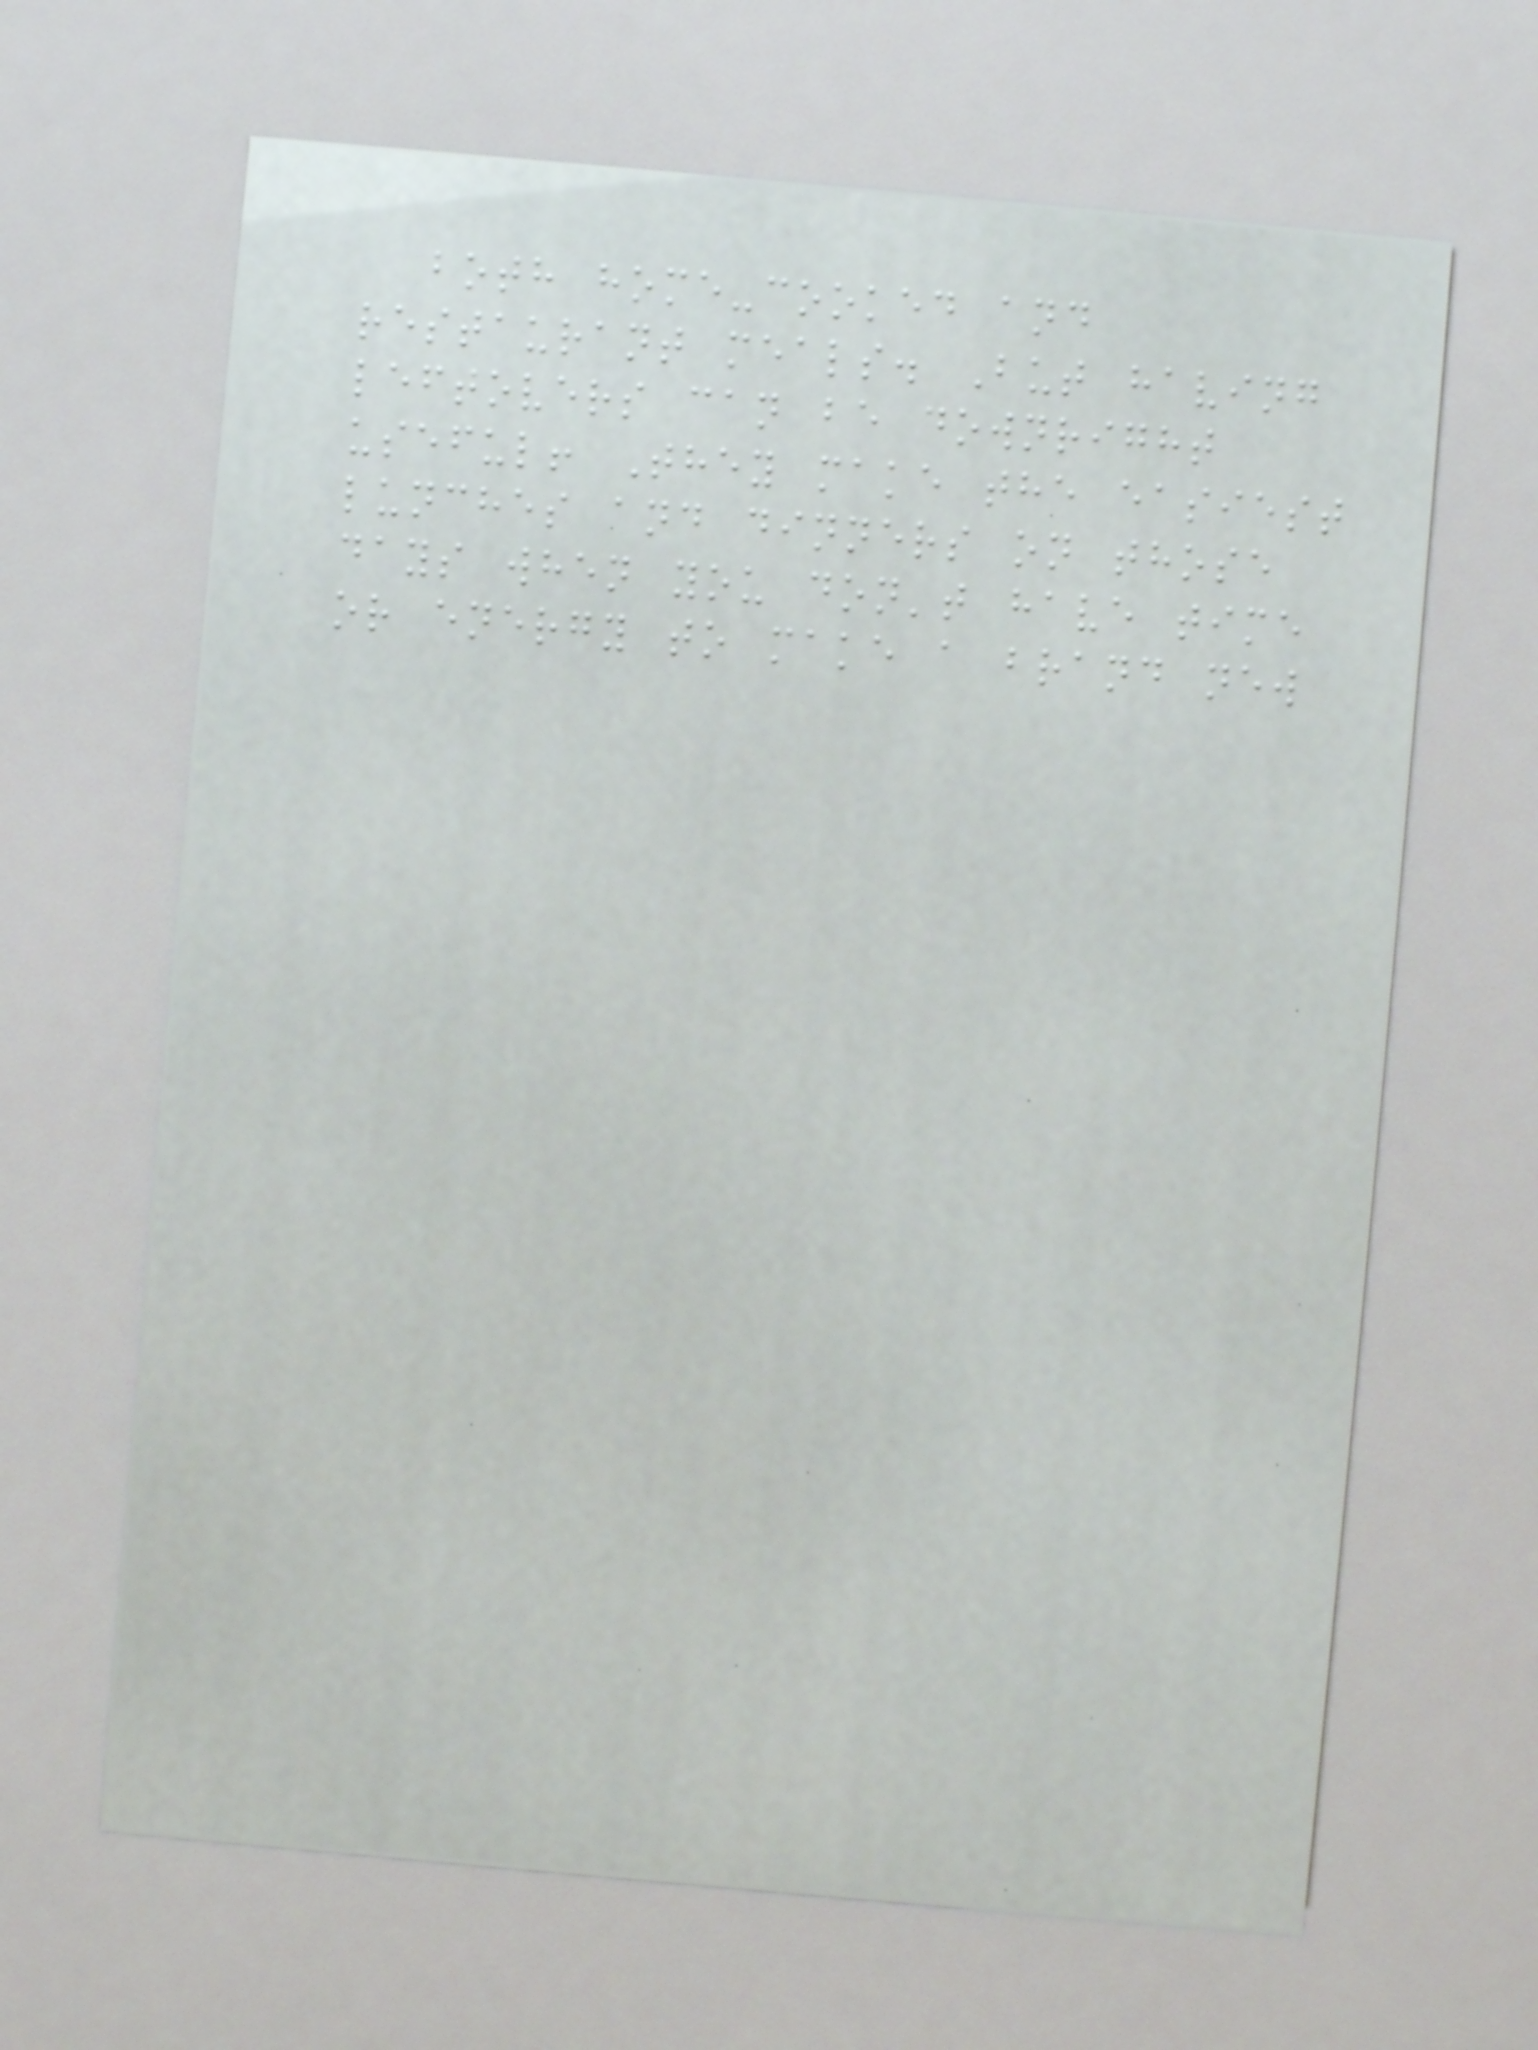both home-cooked and
restaurant meals. But having
leftovers can be downright
useful! They make the easiest
lunches and dinners on those
days when you don't have time
or energy to make a brand new
